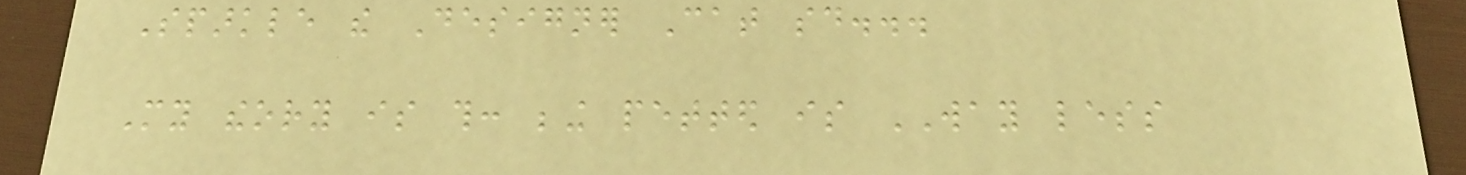Sparkle the Designer Cat said...
My theory is this: being petted is WAY less
